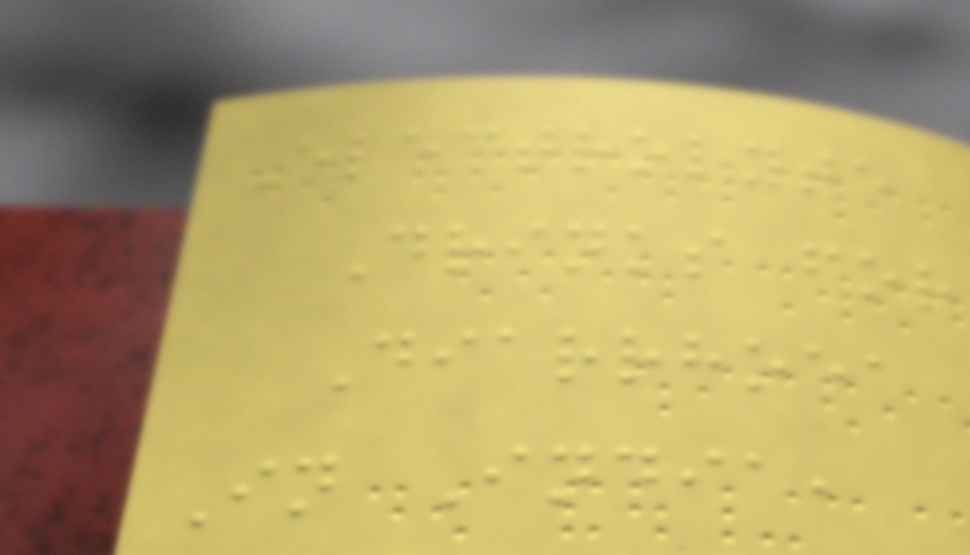Electrolyte
Drinks for
Diarrhoea
In India,
